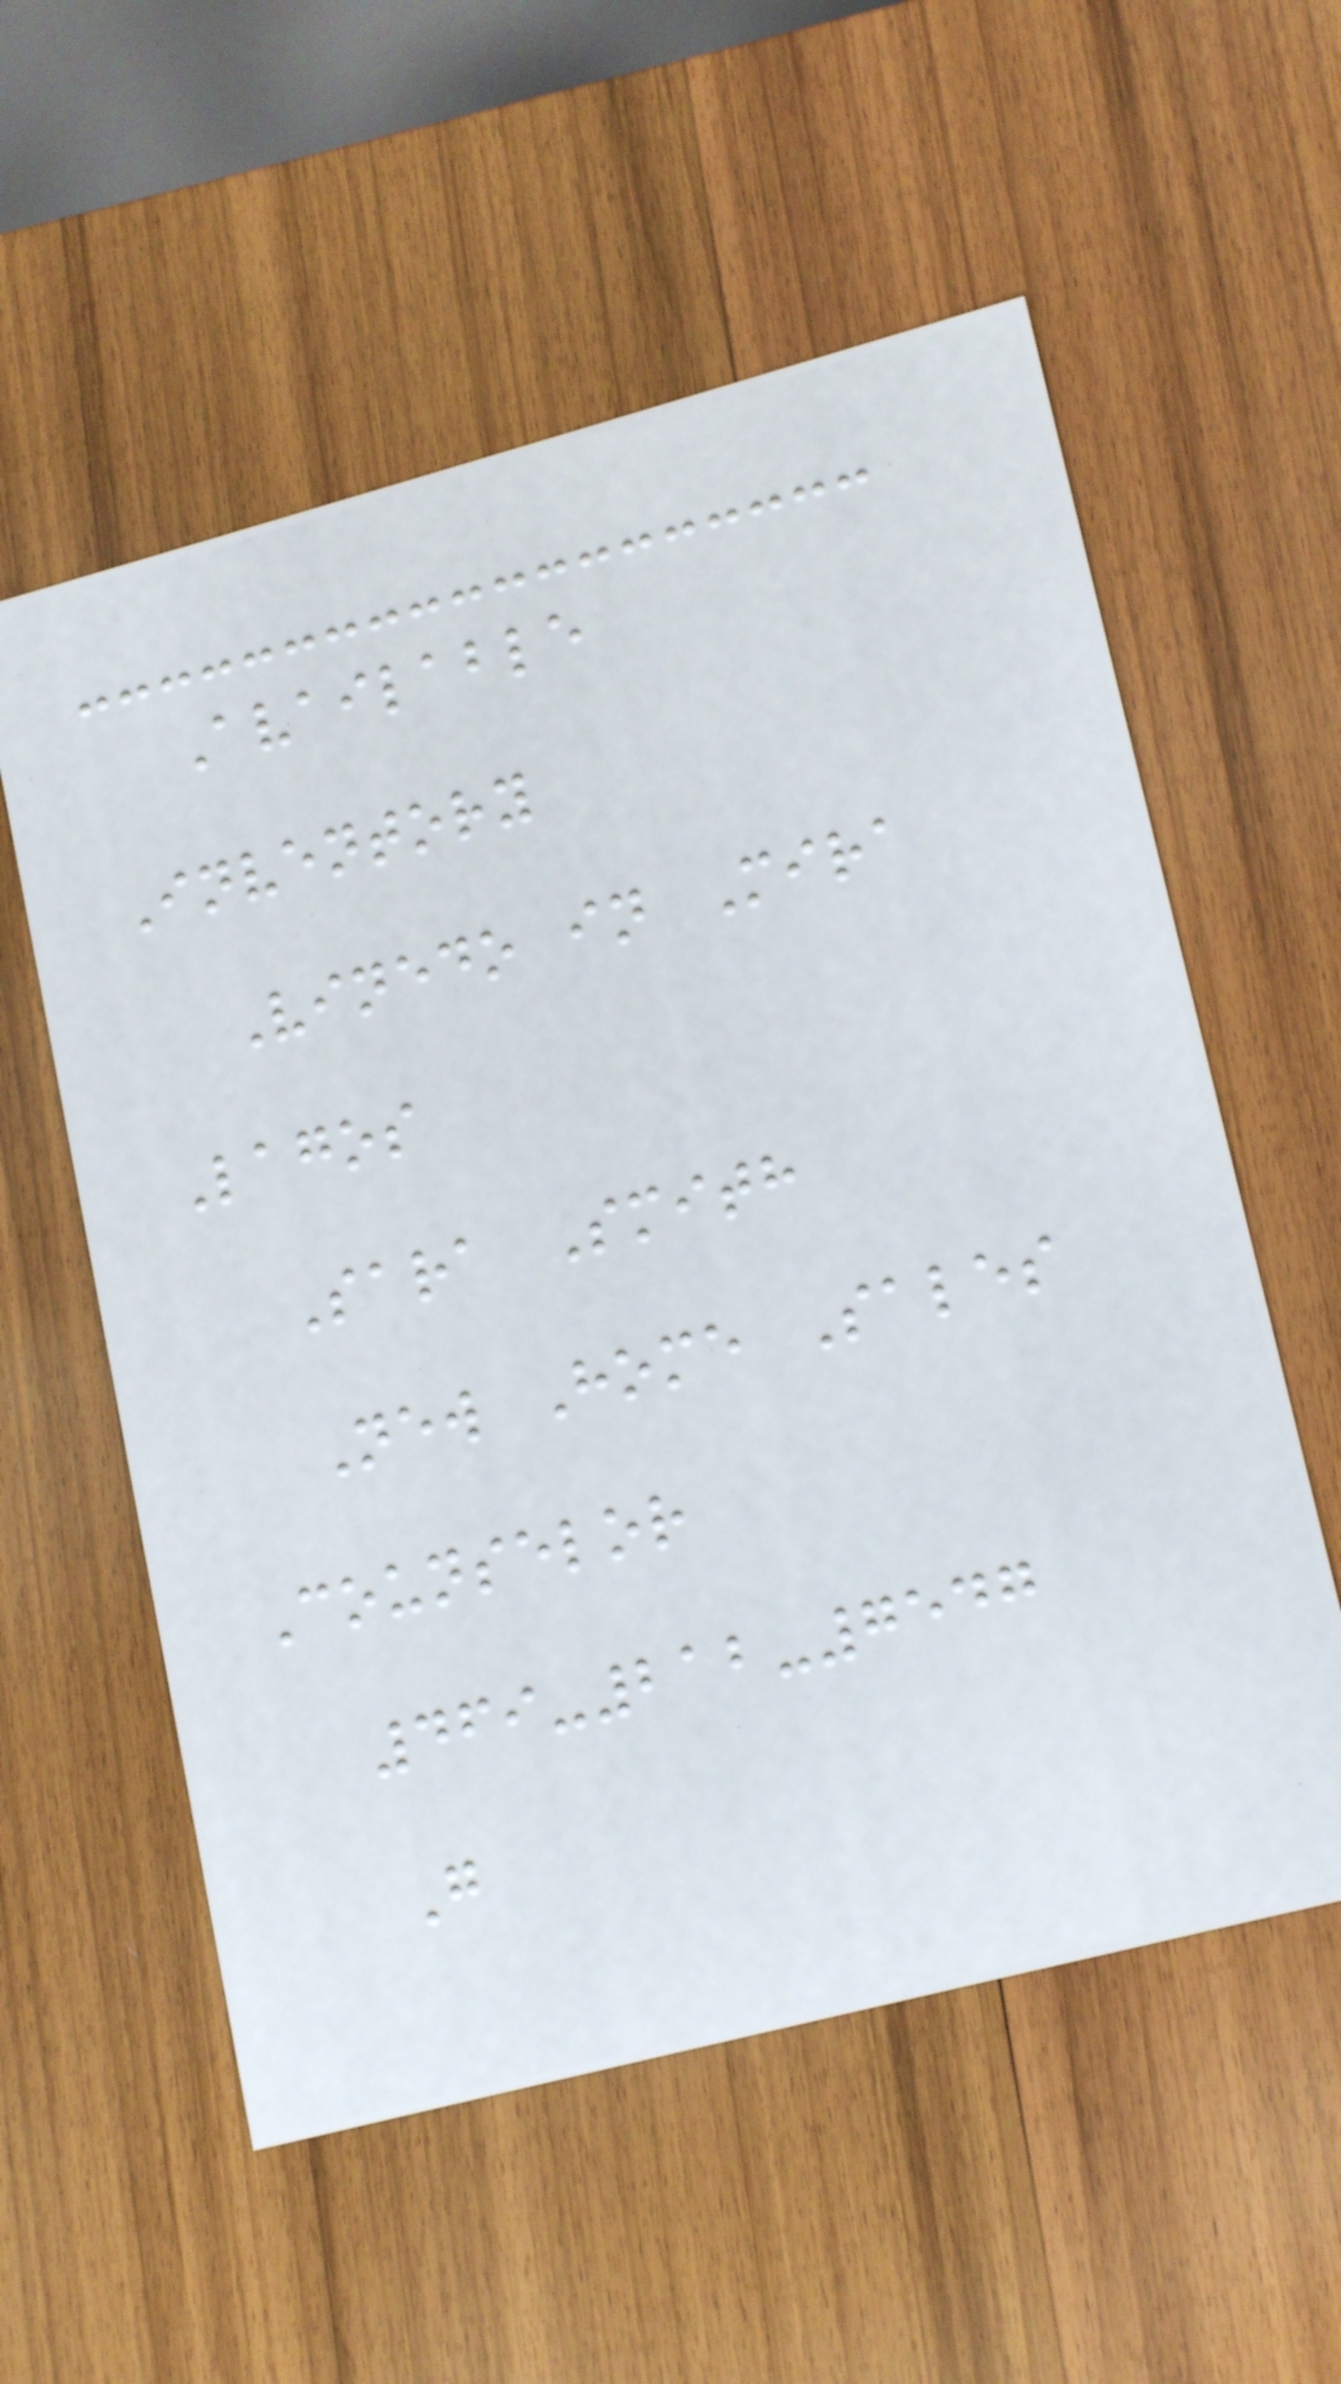Available
Inventory
Vinedo in Mira
Lagos
Sara Smith
New Home Sales
Counselor
469-212-7547
G
